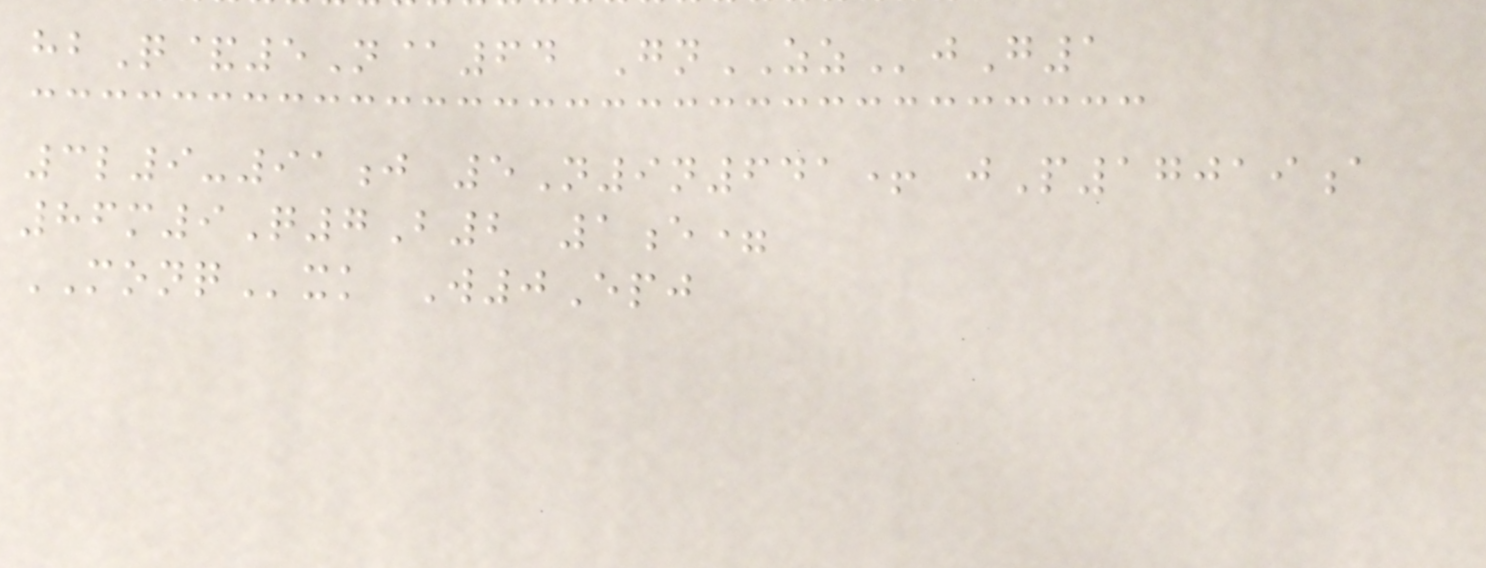hbQ&5N@64 GnZZjG1
3l9-91j 5N9n641+ jP17019a
86m9Q7B2 1e=
MONQxk W0Epj
